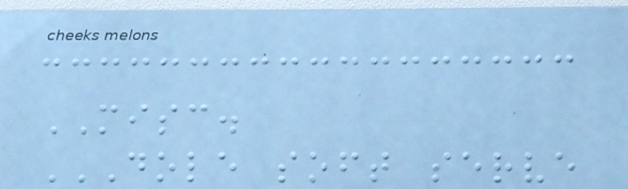MISC.
DOLE SOFT SERVE
